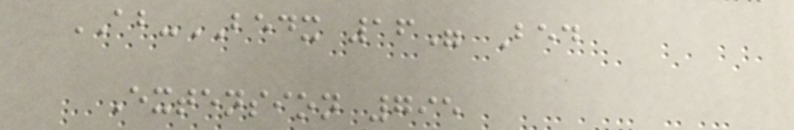AB-BEDX 16" Bed
Extension 795
